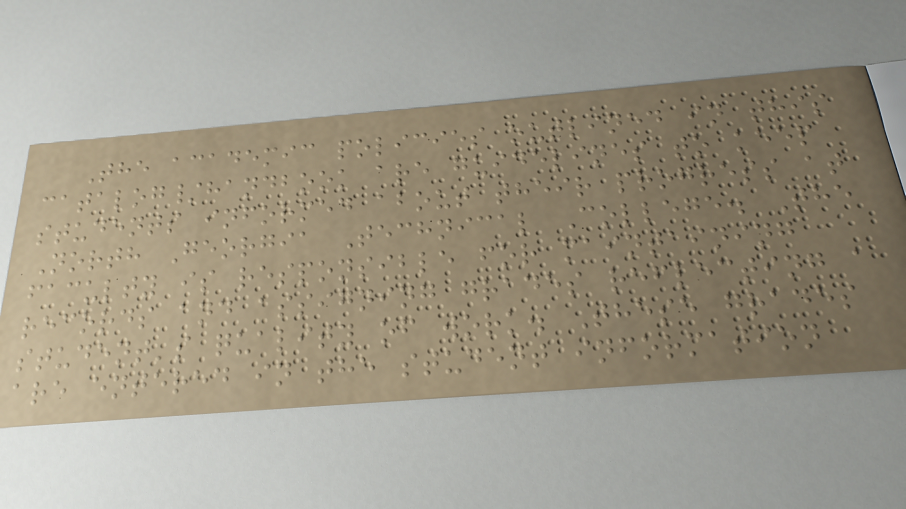The academic policies outlined in this
catalog/handbook are guidelines to keep
students informed about their progress at
North Georgia Technical College. The
faculty is responsible for maintaining
records and assigning grades reflecting a
student's quality of work. These grades
are entered in the student information
